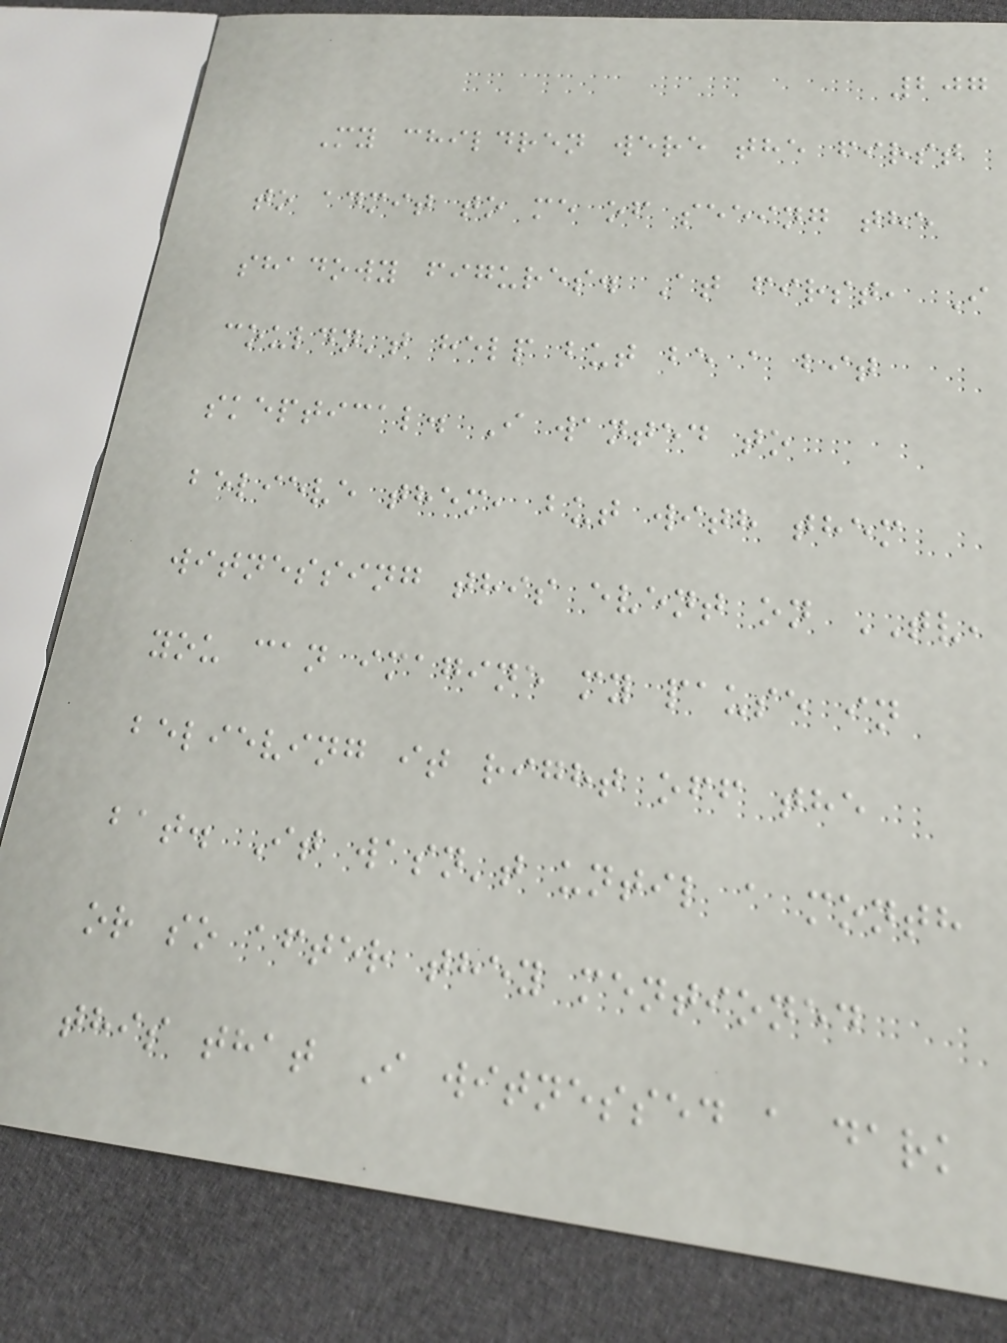207
My children were the first
to admit to me of seeing the
shadowy figures. At first, I
couldn't help but be a bit
skeptical. I wanted to
believe them, but with them
witnessing this event on TV,
you can imagine my pause in
believing it right off the
bat. It wasn't until a month
or so after they mentioned
this that I witnessed a dark
